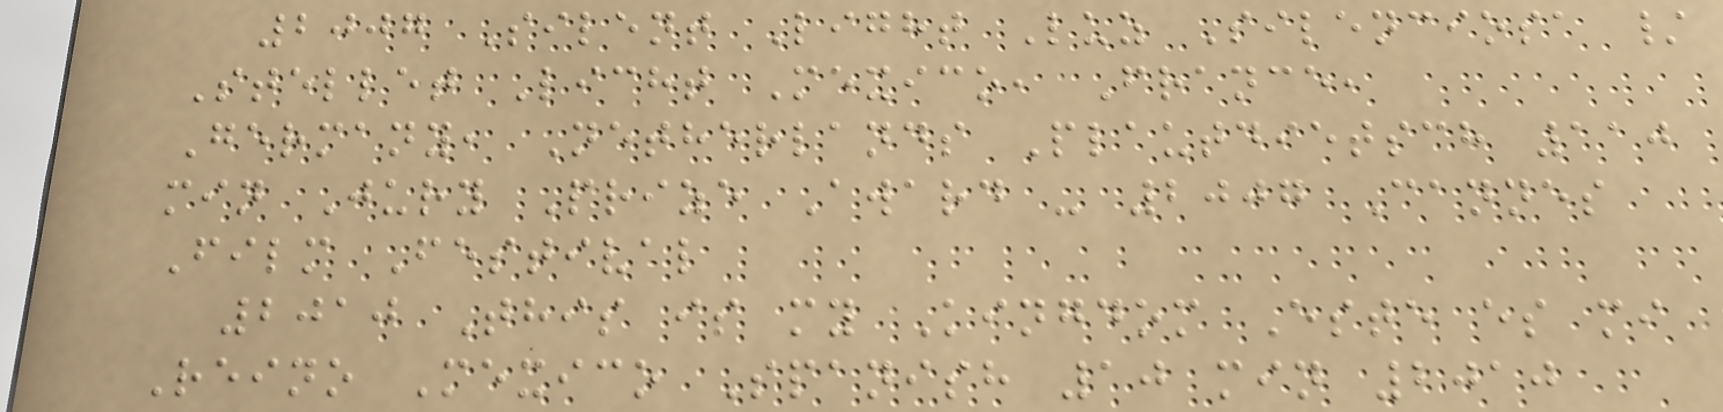2007 Silent Light Luz Silenciosa /
Stellet Licht Mexico, France,
Germany, Netherlands Plautdietsch 110
min Jury Prize Award - 2007 Cannes
Film Festival
2010 This is my Kingdom Este es mi
Reino Mexico Spanish 10 min 2010
